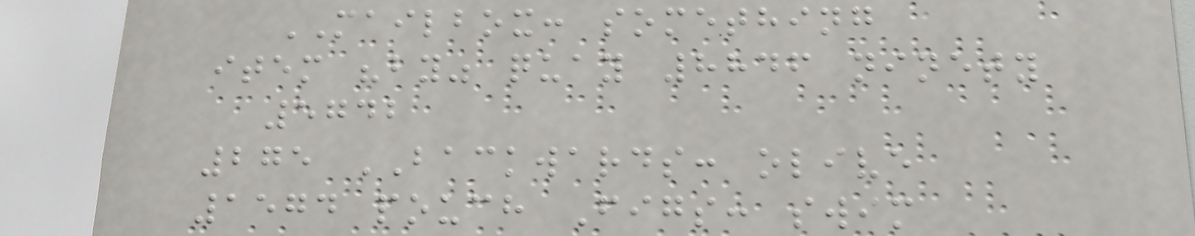MAILBOX: something
item "by" quay 8846 ninety
5742
275 BACKWARDS: olive
1574 pouch Figs: swim
